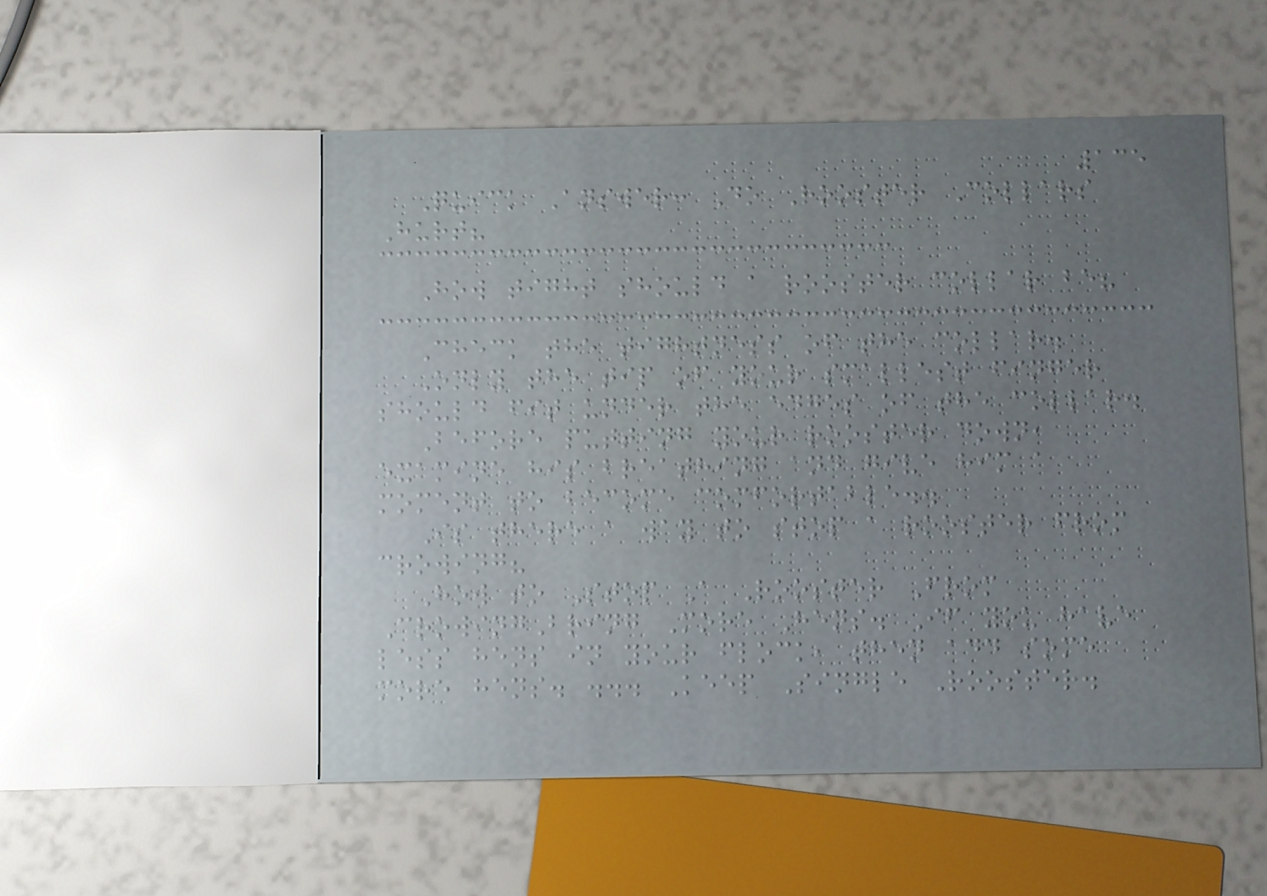135
Quick Answer: Do Rooster Collars
Hurt?
How tight should a rooster collar be?
Check the tightness of the collar.
Only the tip of your smallest finger
should fit under the edges of the collar.
Before putting your rooster down,
examine his breathing and give him a
moment to become comfortable..
Is there a way to stop a rooster from
crowing?
How to Stop A Rooster From
CrowingBring More Hens. If you have
less hens in your flock, then add some
more hens. ... Keep Single Rooster.
